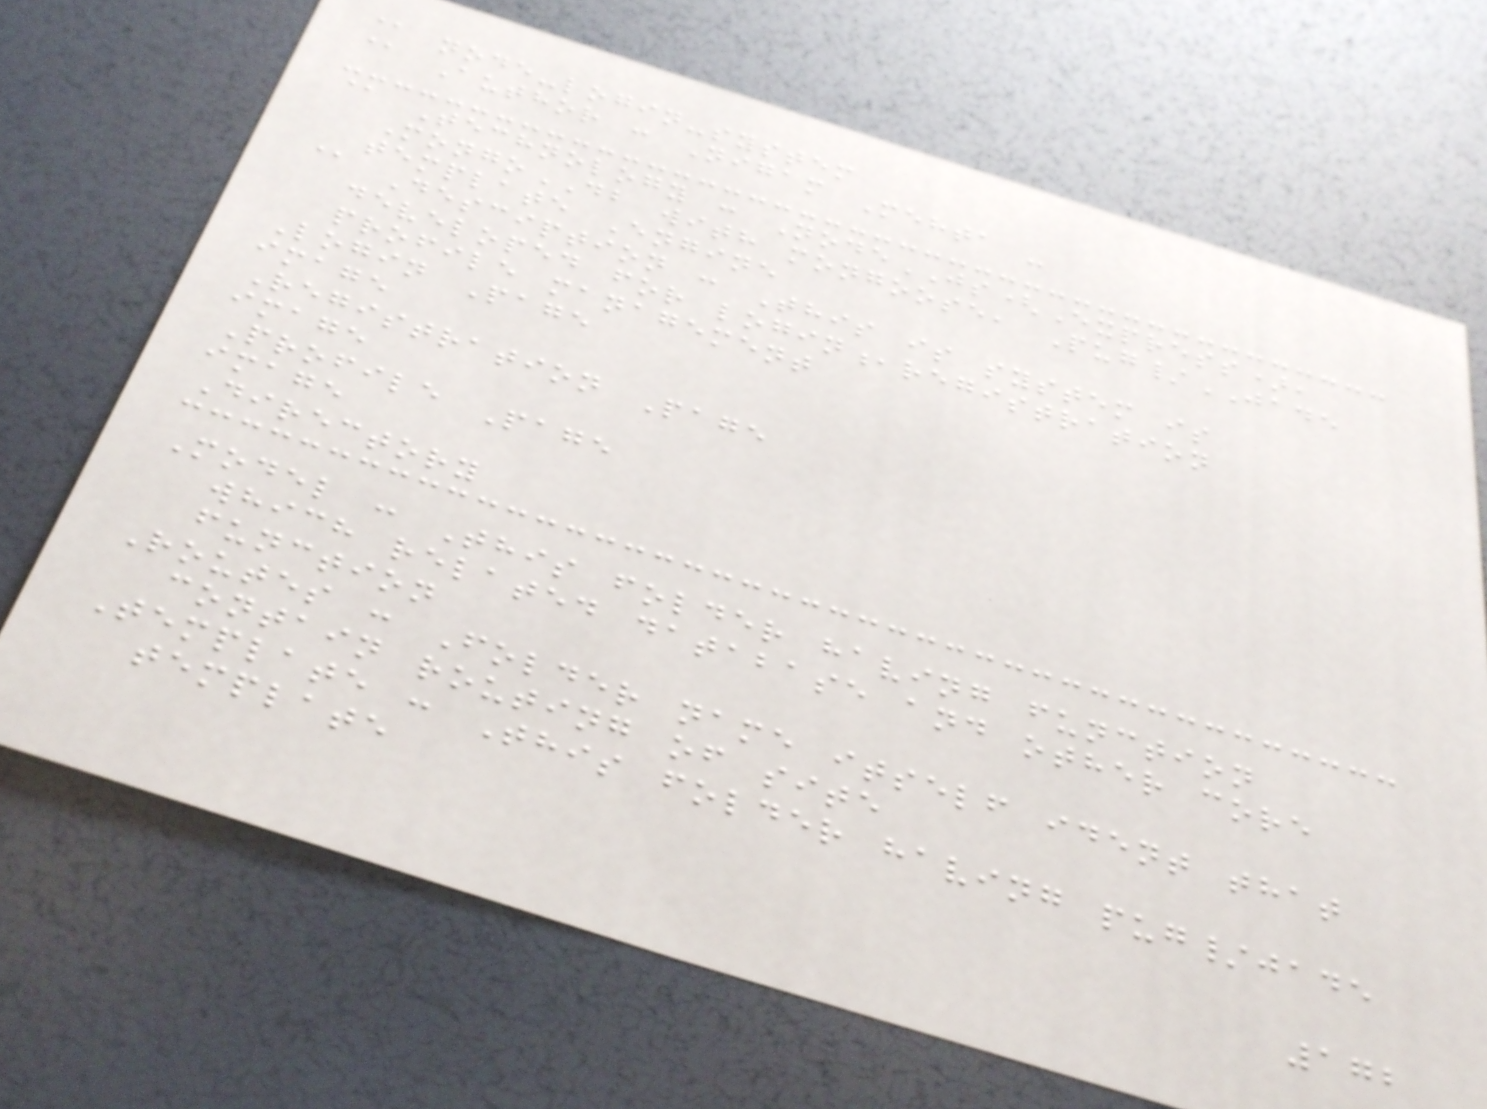@ node-login-system
@ Author : Nigam Mehta -
@ Technology : NodeJS(Express),
MongoDB with mongoose, Pug/JADE
template Engine
@ Desciption : This is system is
developed for login,registration
profile management
Login Page
image
Registration Page
image
Profile Page
image
Directory
Model : This folder having function
which related database and other core
function
Routes : Folder name itself ident that
contain routing of site
Template : This folder having pug/jade
template
172
